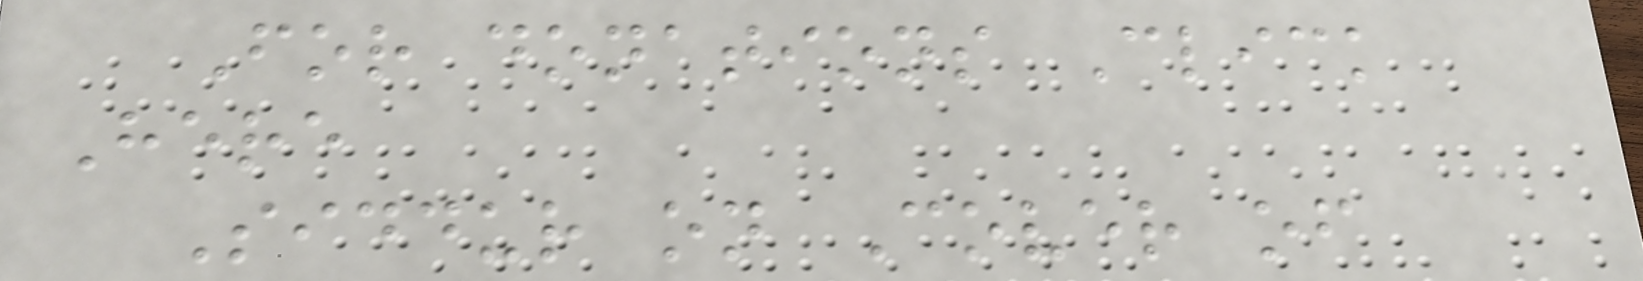For donations Click
Here
Siddur on Cover of
